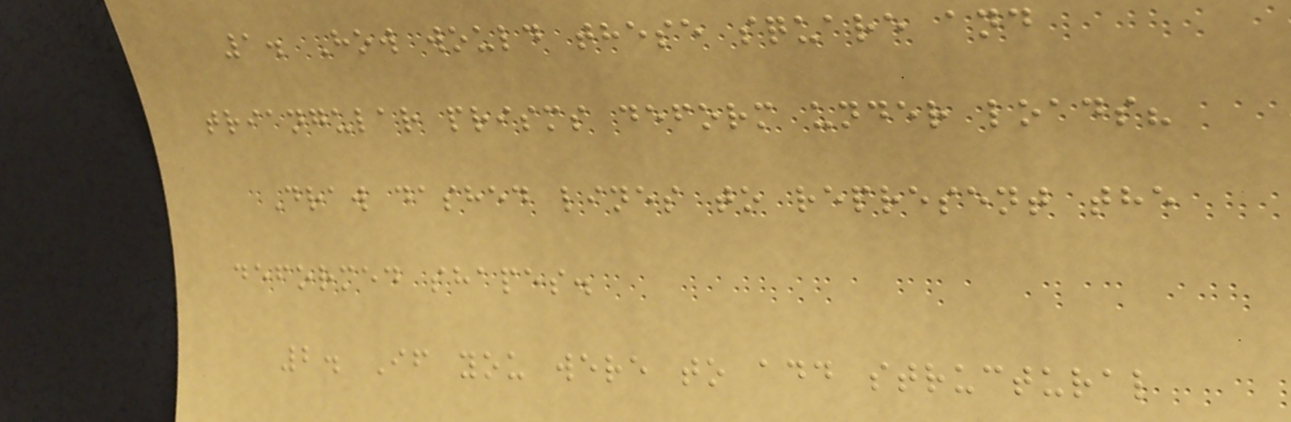1. How would these square and
triangular prisms deform under loads?
Draw dashed lines to represent the
deformed shapes.
2. If you were to add structural
